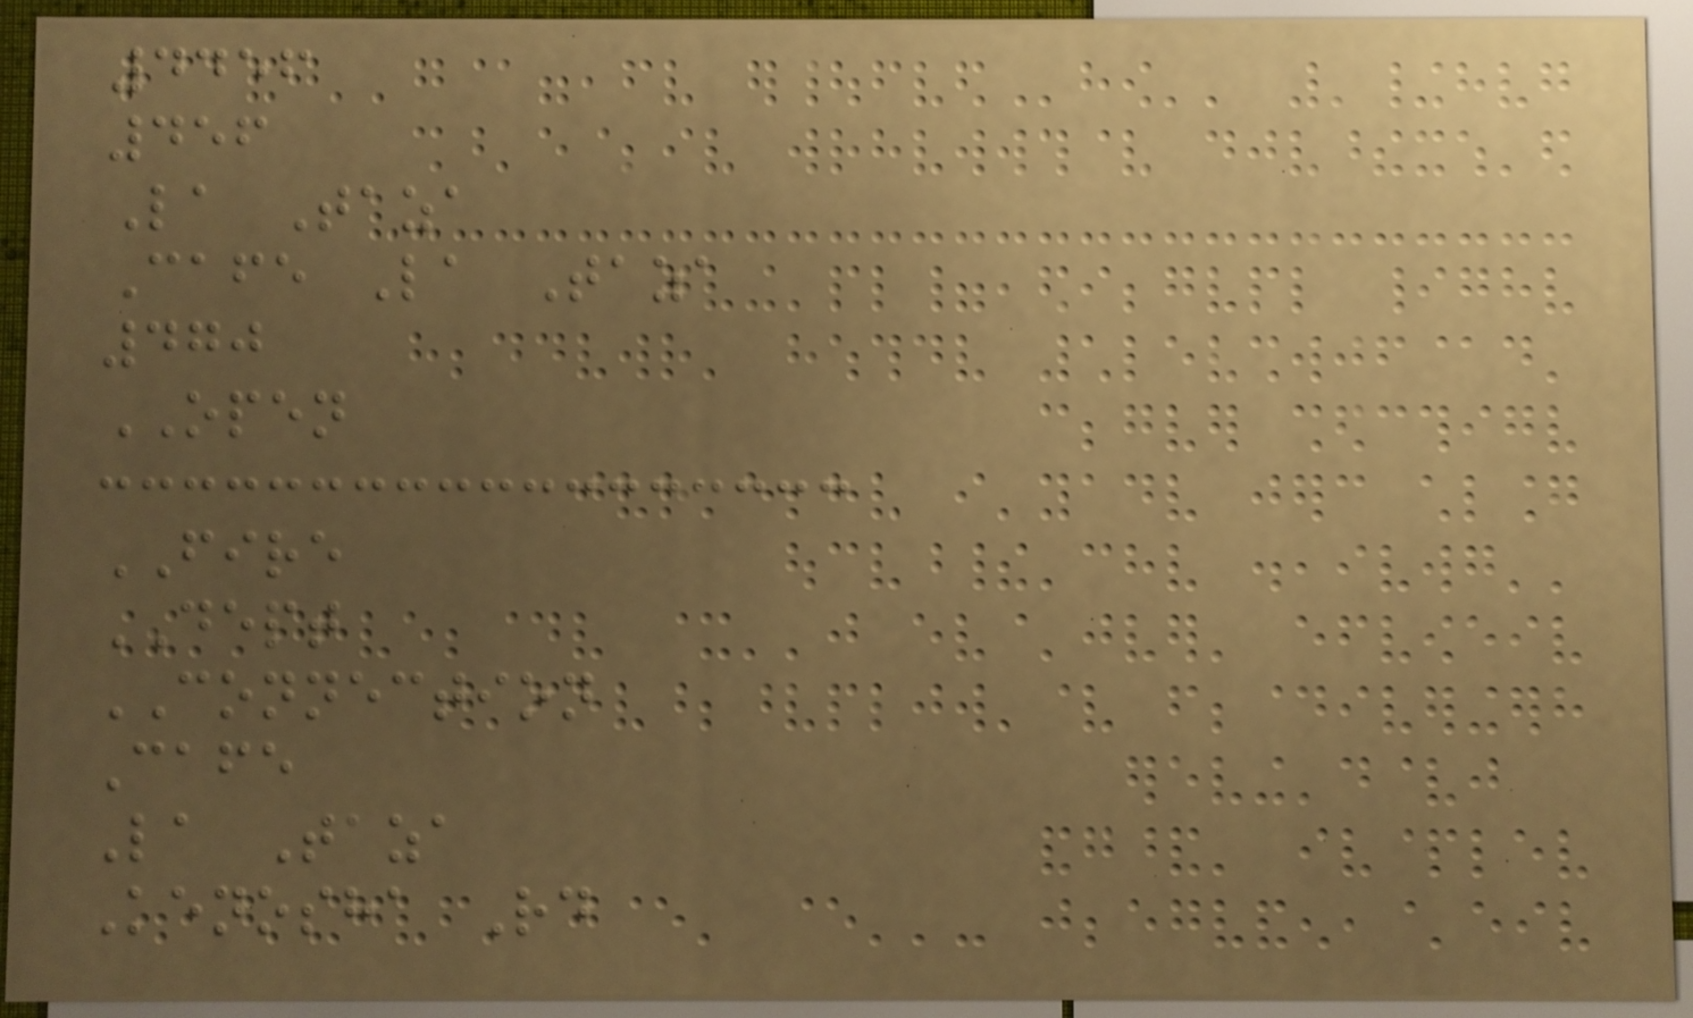4456
456
La Taza
Cafe La Taza
470
OPEN
FIRE
DEPT
CONNECTION
Cafe
La Taza
Kenosha Rd
